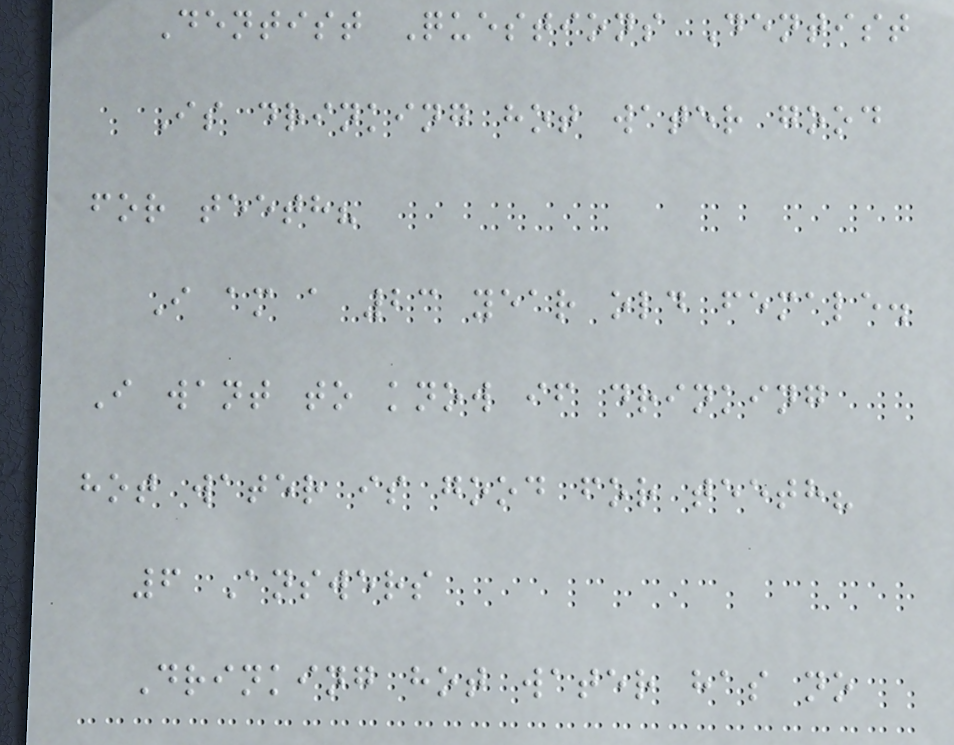Dentist Questions Dentist
Is drinking hot water good
for teeth?
I am a 23 year old female.
I want to know if drinking
hot water is good for teeth?
6 Answers
Drinking hot water has no
